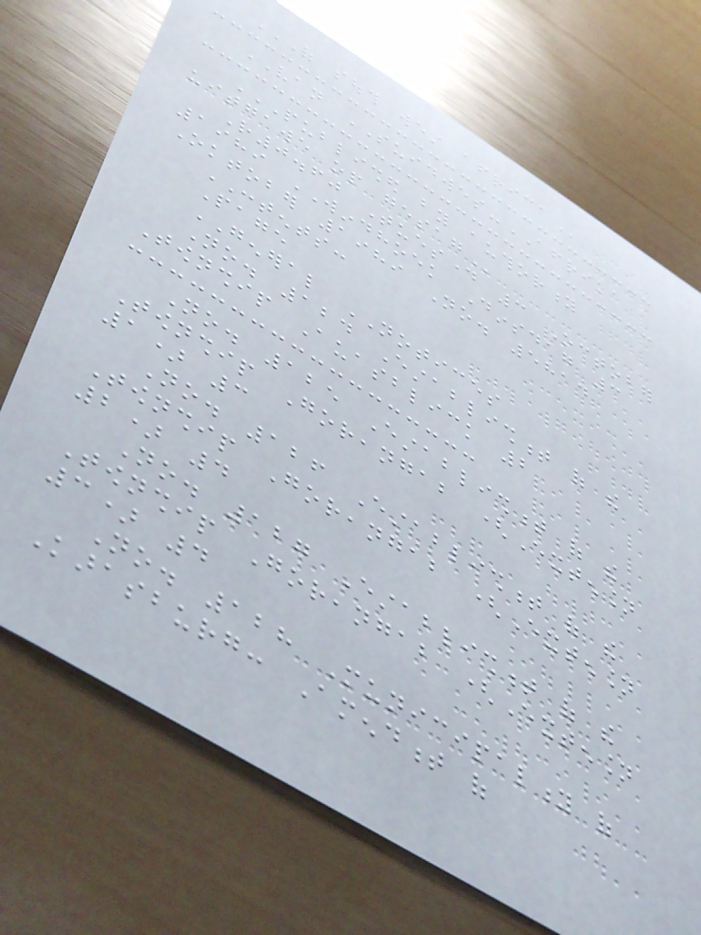OF SOUTH WEST AFRICA
VAN SUIDWES-AFRIKA
PUBLISHED BY AUTHORITY
UITGAWE OP GESAG
R0.60 Tuesday 3 October
1989 WINDHOEK Dinsdag 3
Oktober 1989 No. 5814
CONTENTS:
Page
GENERAL NOTICES
No. 124 Establishment of the
Township Auasblick 2
No. 125 Establishment of the
Township Goreangab (Extension
1) 3
No. 126 Establishment of the
Township Goreangab (Extension
2) 4
No. 127 Establishment of the
Township Goreangab (Extension
3) 4
No. 128 Municipality of
Karasburg: Amendment of
